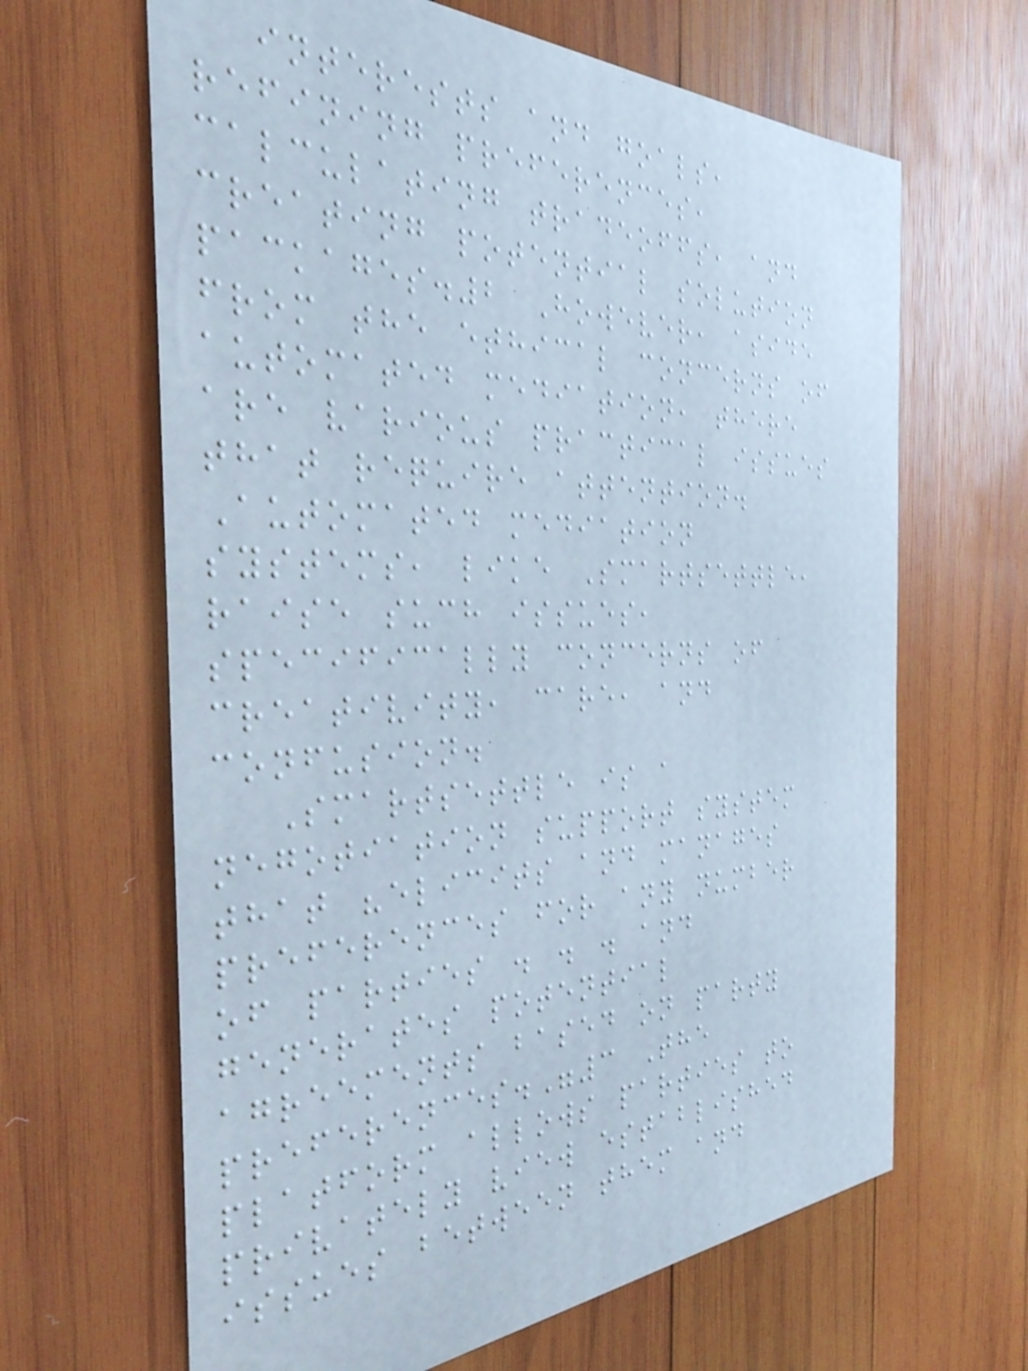interests and goals,
refining preferences,
calculating tradeoffs, and
creating potential solution
packages.2 However, aside
from the ethical concerns of
automated mediation, there
are various practical issues
that require attention.
Automated mediation
systems, like Smartsettle,
raise such issues,
specifically concerns of
creativity, care, and
confusion.
Smartsettle is a
negotiation support system
that "elicits and manages
preferences for any number
of parties . . . and
generates potential
agreements based on party
preferences."3 The
platform allows parties to
privately view established
issues between them and
